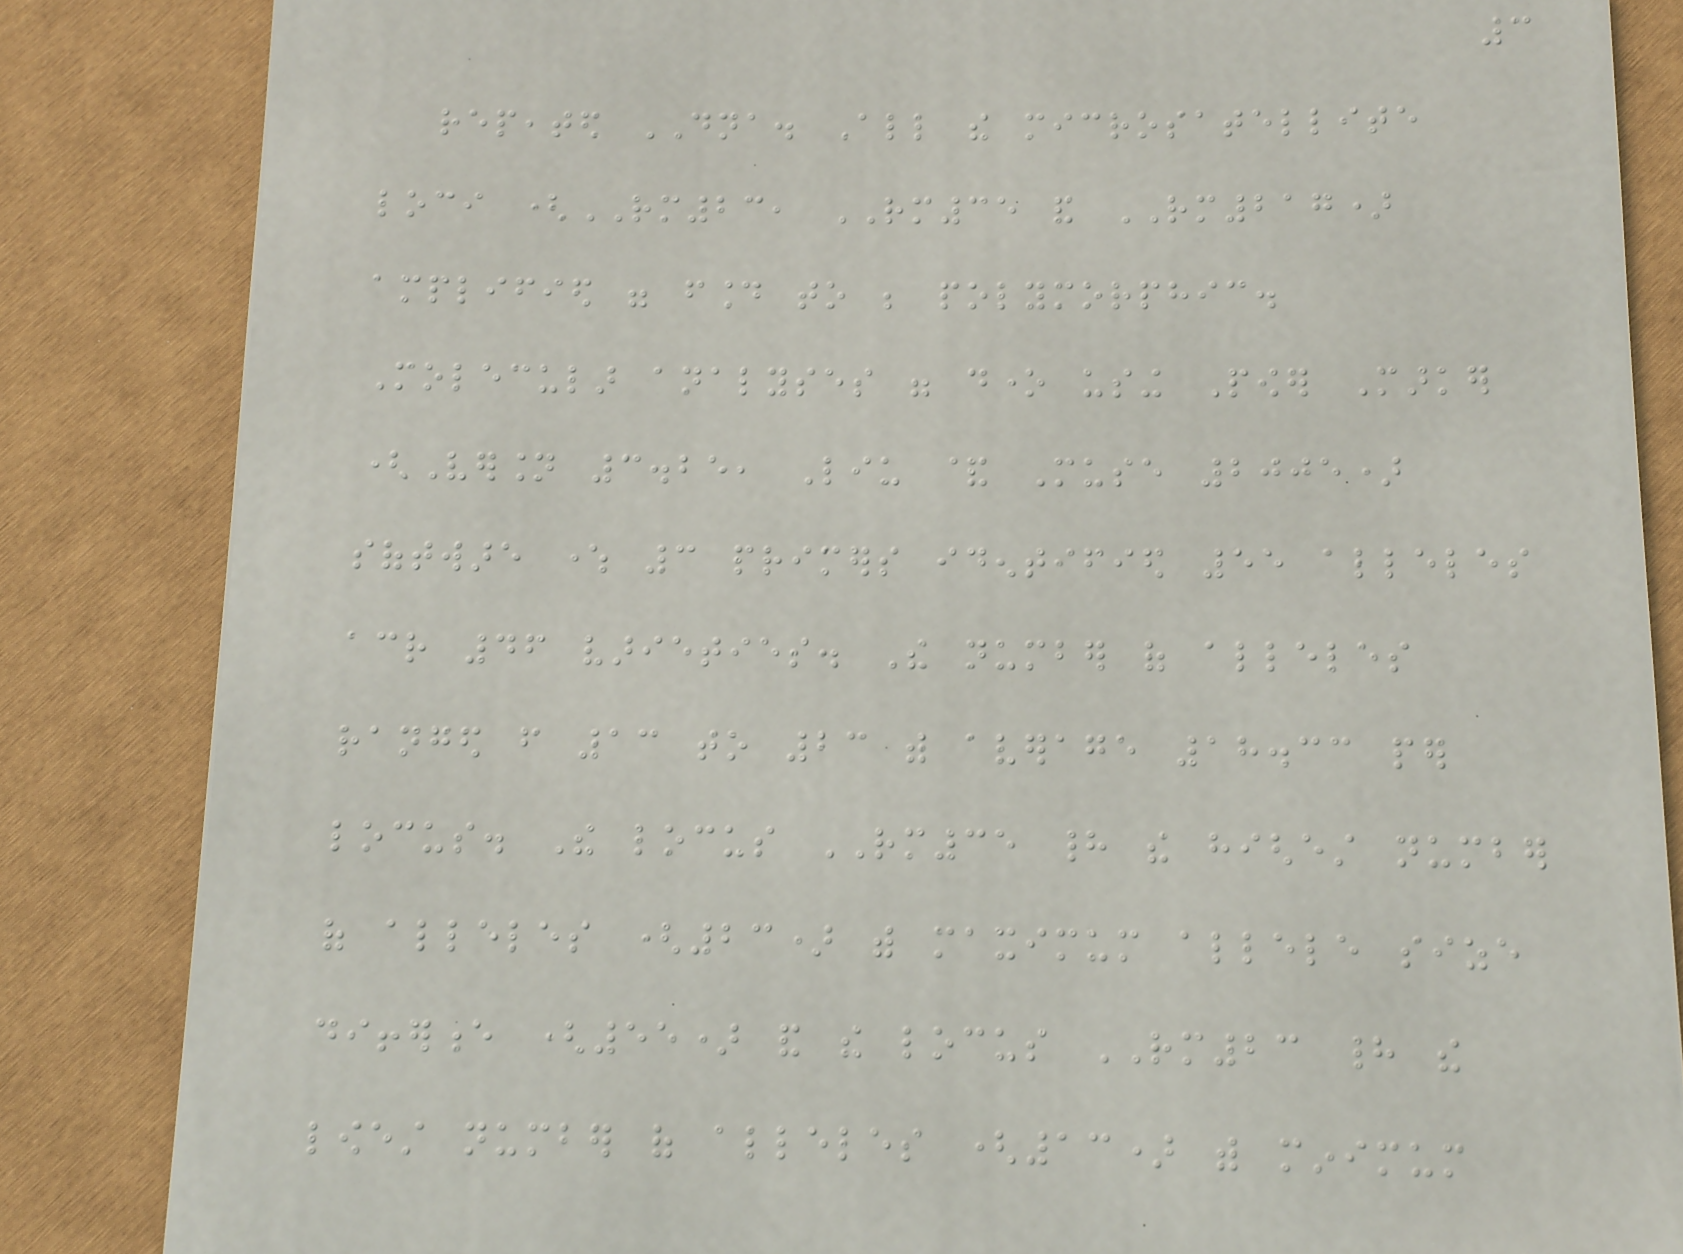3
repeated DNA. All the microsatellite
loci (RM23, RM35 and RM217)
amplified were found to be polymorphic.
Molecular analyses were done using Power Marker
(Version 3.25, Liu & Muse 2005)
software where 3 primers identified 55 alleles
across 46 varieties. The number of alleles
ranged from 13 to 23 with average 18.33 per
locus. The locus RM35 had the highest number
of alleles (23) with maximum allele size
difference (55) and the locus RM23 had the
lowest number of alleles (13) with minimum
